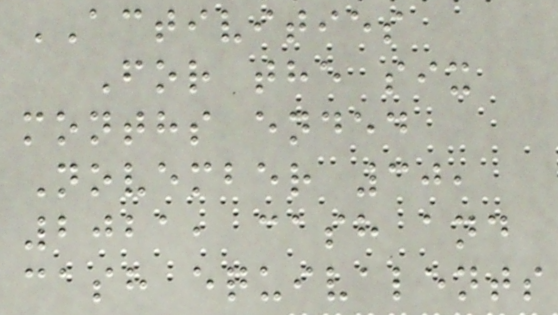ACTIVITIES
For the six
months ended
November 30,
2021, cash and
cash equivalents
